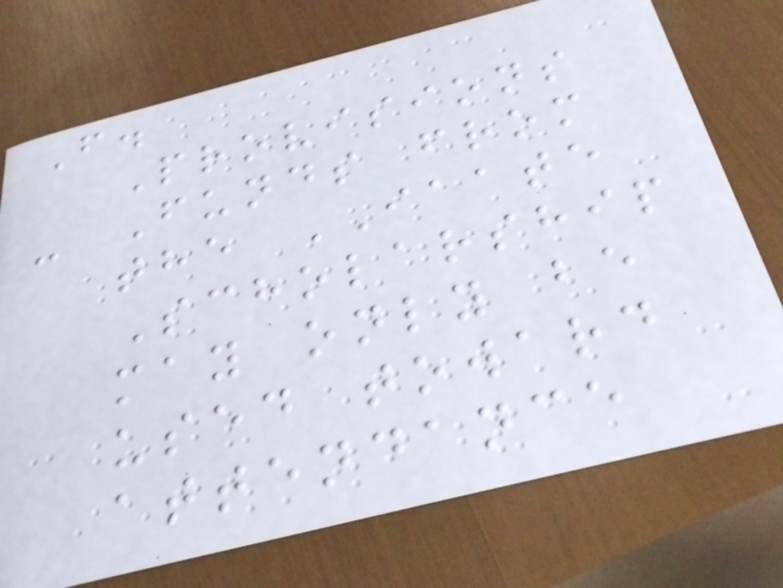F.
Provisions
- Funds from
the IAATE
Scholarship
may only be
used toward
attendance
